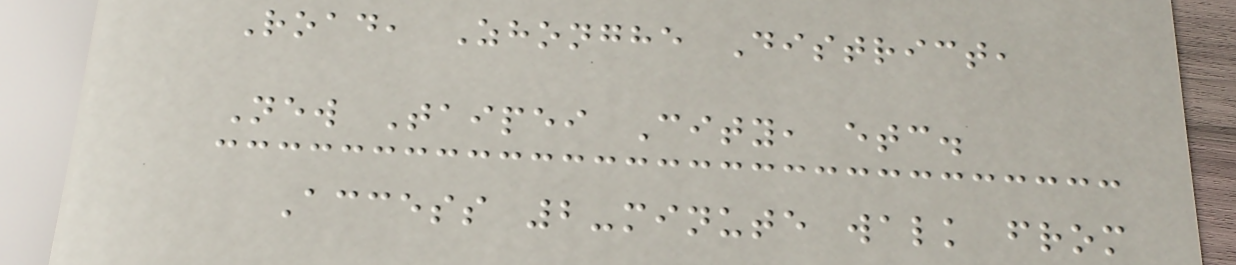Road, Zhonghe District,
New Taipei City, etc.
Access 2-minute walk from
